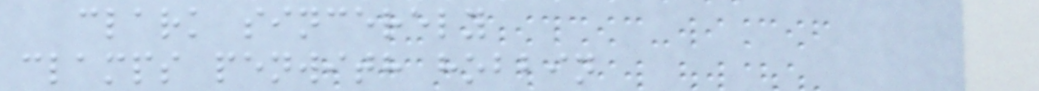clark sincerely
clamps penwith hobbin
